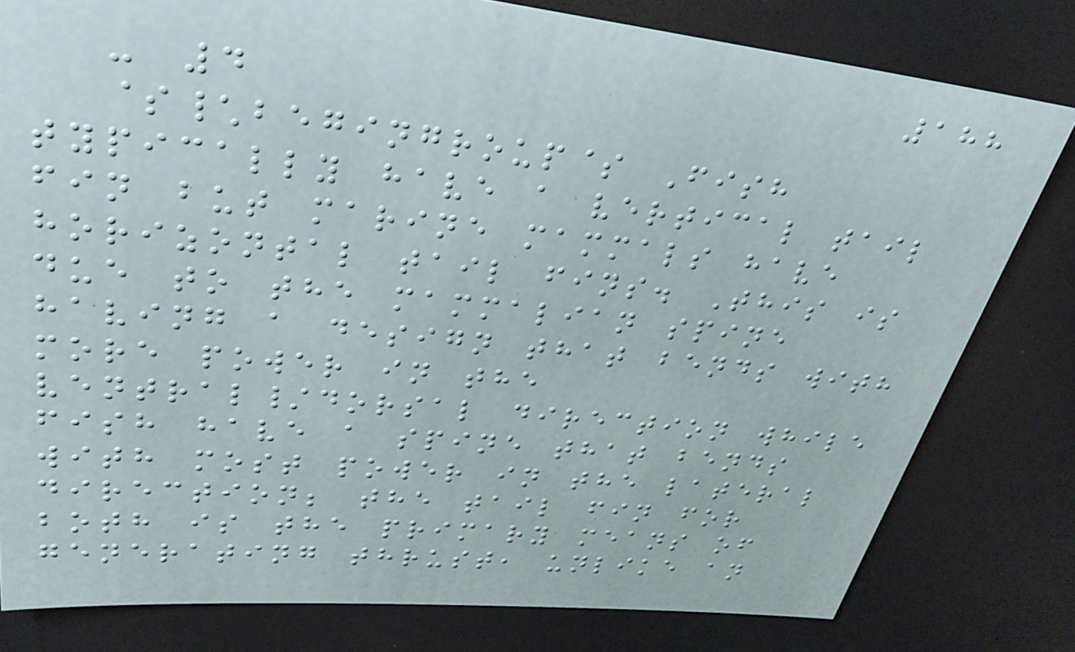188
- 4
$\begingroup$ Fish
typically have a vertical tail
fin but marine mammals have
horizontal tail fins. This is
due to the mammalian spine
having a design that bends with
more power in the
ventral/dorsal direction while
fish have a spine that bends
with most power in the lateral
direction; the tail fin for
both is the primary means of
generating thrust, unlike an
